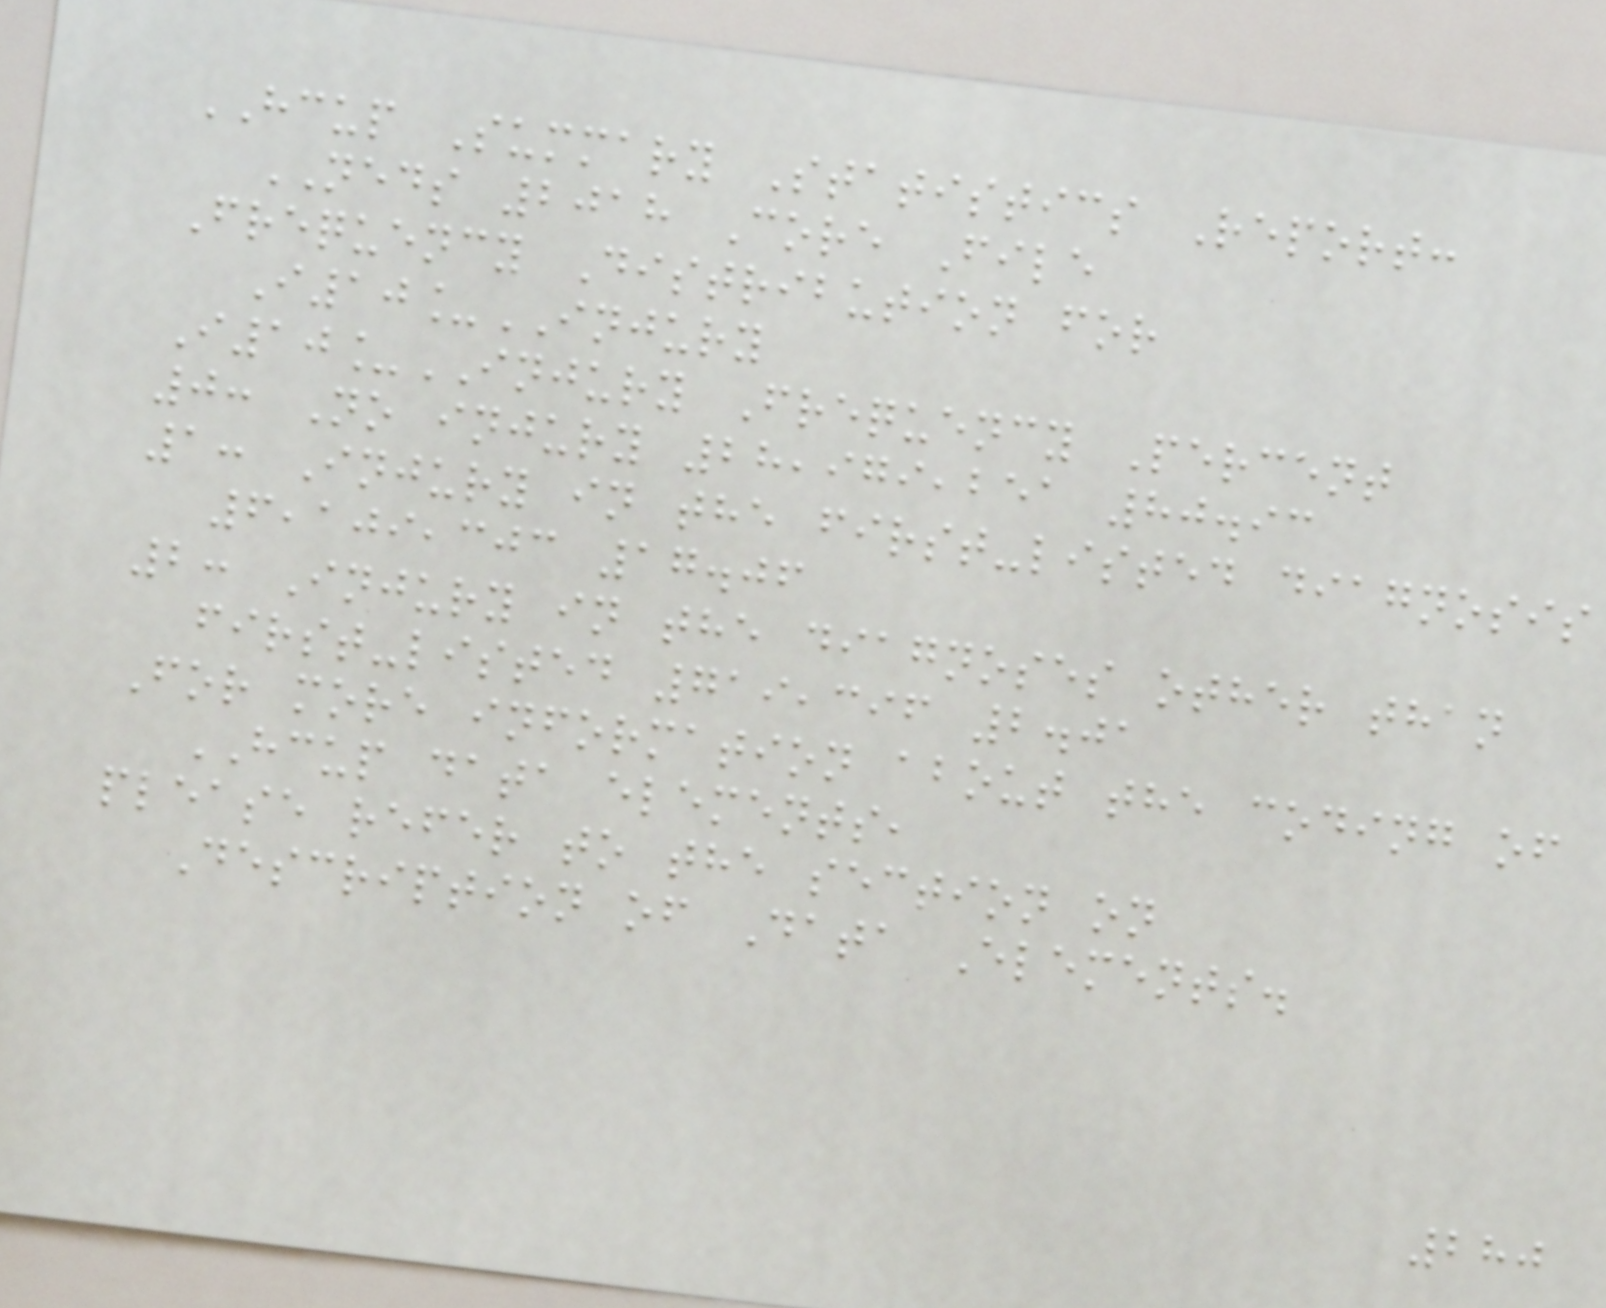HCUP Summary Statistics Report:
NEDS 2018 Core File
Frequency Distribution for
I10_INJURY
I10_INJURY Frequency Percent
0: No injury 28,979,251 80.93
1: Injury in the first-listed diagnosis
6,109,303 17.06
2: Injury in the diagnoses other than
first-listed 719,396 2.01
For more information about the coding of
HCUP data elements,
please refer to the section on
Description of Data Elements.
280
